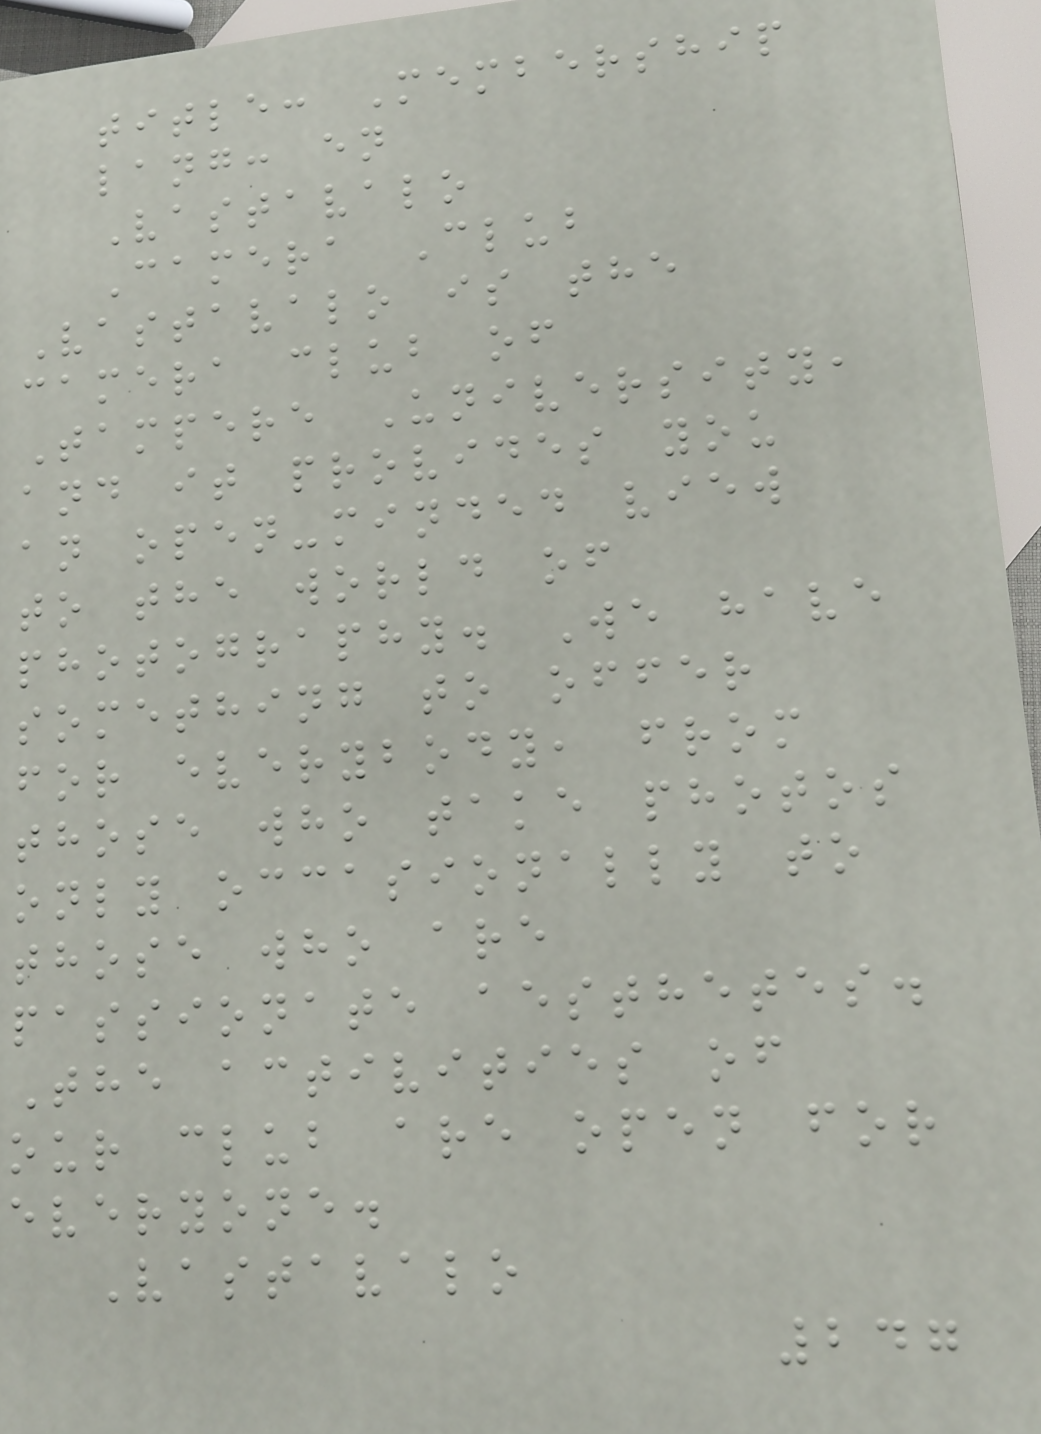title: Membership
lang: en
Vastavalo
Camera Club
Vastavalo is the
camera club of
Tampere University,
and it provides you
an open-minded view
to the world of
photography. We have
something to offer
for everybody, from
those who take photos
only occasionally to
those who are
passionate aesthetes.
The activities of
our club are open for
everyone.
Vastavalo
247
